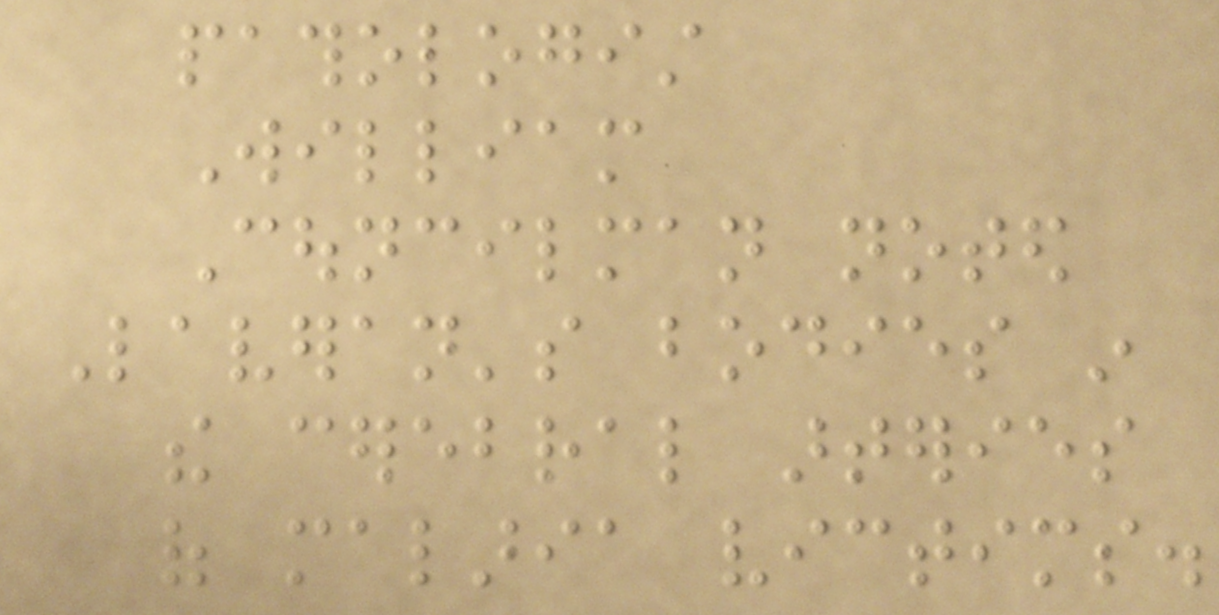pathologist
William
Councilman noted
Laveran's bodies in
the cerebral arteries
of malaria victims.
